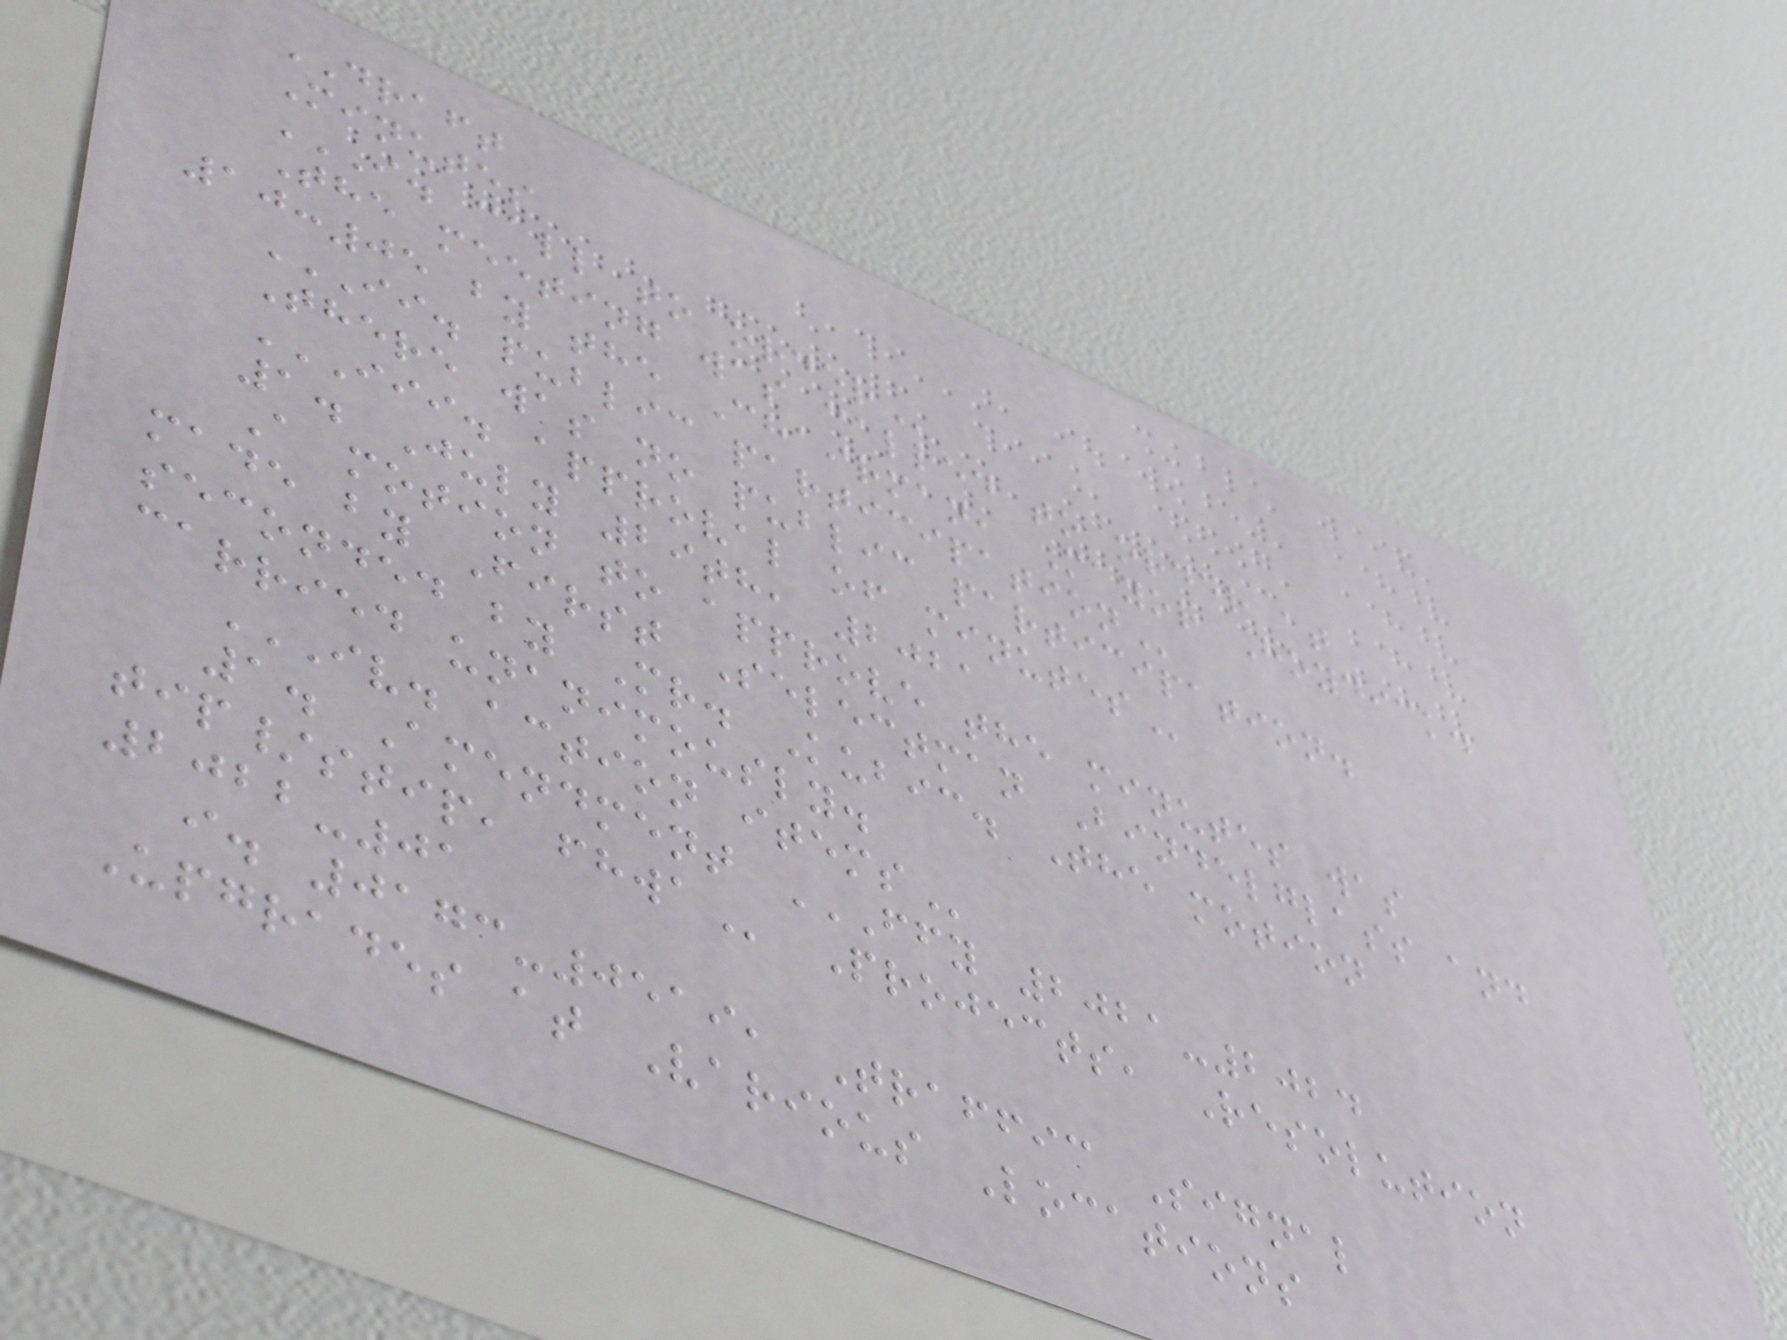DRAFT
Minutes
I. CALL TO ORDER
The meeting was called to order at
10:05 by the Chairman, Mayor Hoydick.
II. PUBLIC PARTICIPATION
There was no public participation.
III. APPROVAL OF MINUTES
1. July 29th, 2021
A motion to approve the minutes was
made by First Selectman Bindelglass and
seconded by Mr. Kubic. The motion
carried unanimously.
IV. ACTION ITEMS
1. Amendment FFY 2021-2024
TIP/STIP, FHWA Projects, Resolution
2022-01
i. 0173-0519, Traffic Signal
Upgrades at Various Locations
